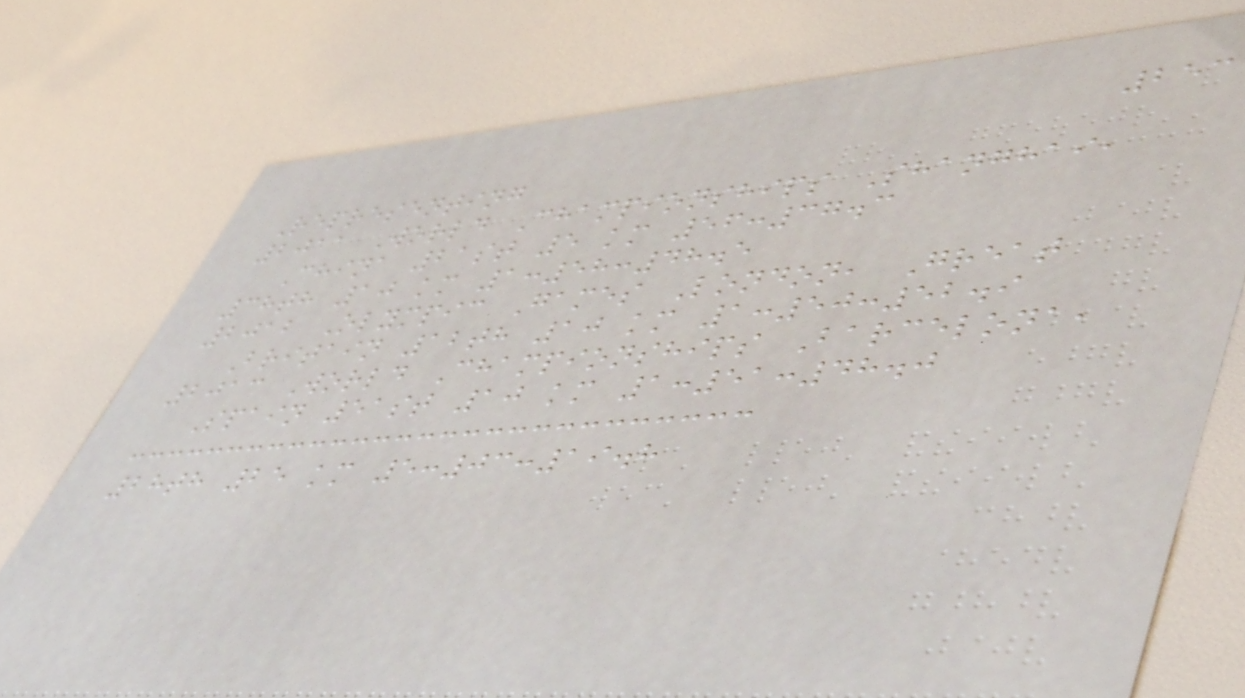253
Representing
2011 World Championships Shanghai,
China 21st 5 km 56:37.3
38th 10 km 1:58:48.5
2012 Olympic Games London, Great
Britain 12th 10 km 1:50:52.9
2013 World Championships Barcelona,
Spain 51st 10 km 1:51:48.0
28th 25 km 5:03:19.8
